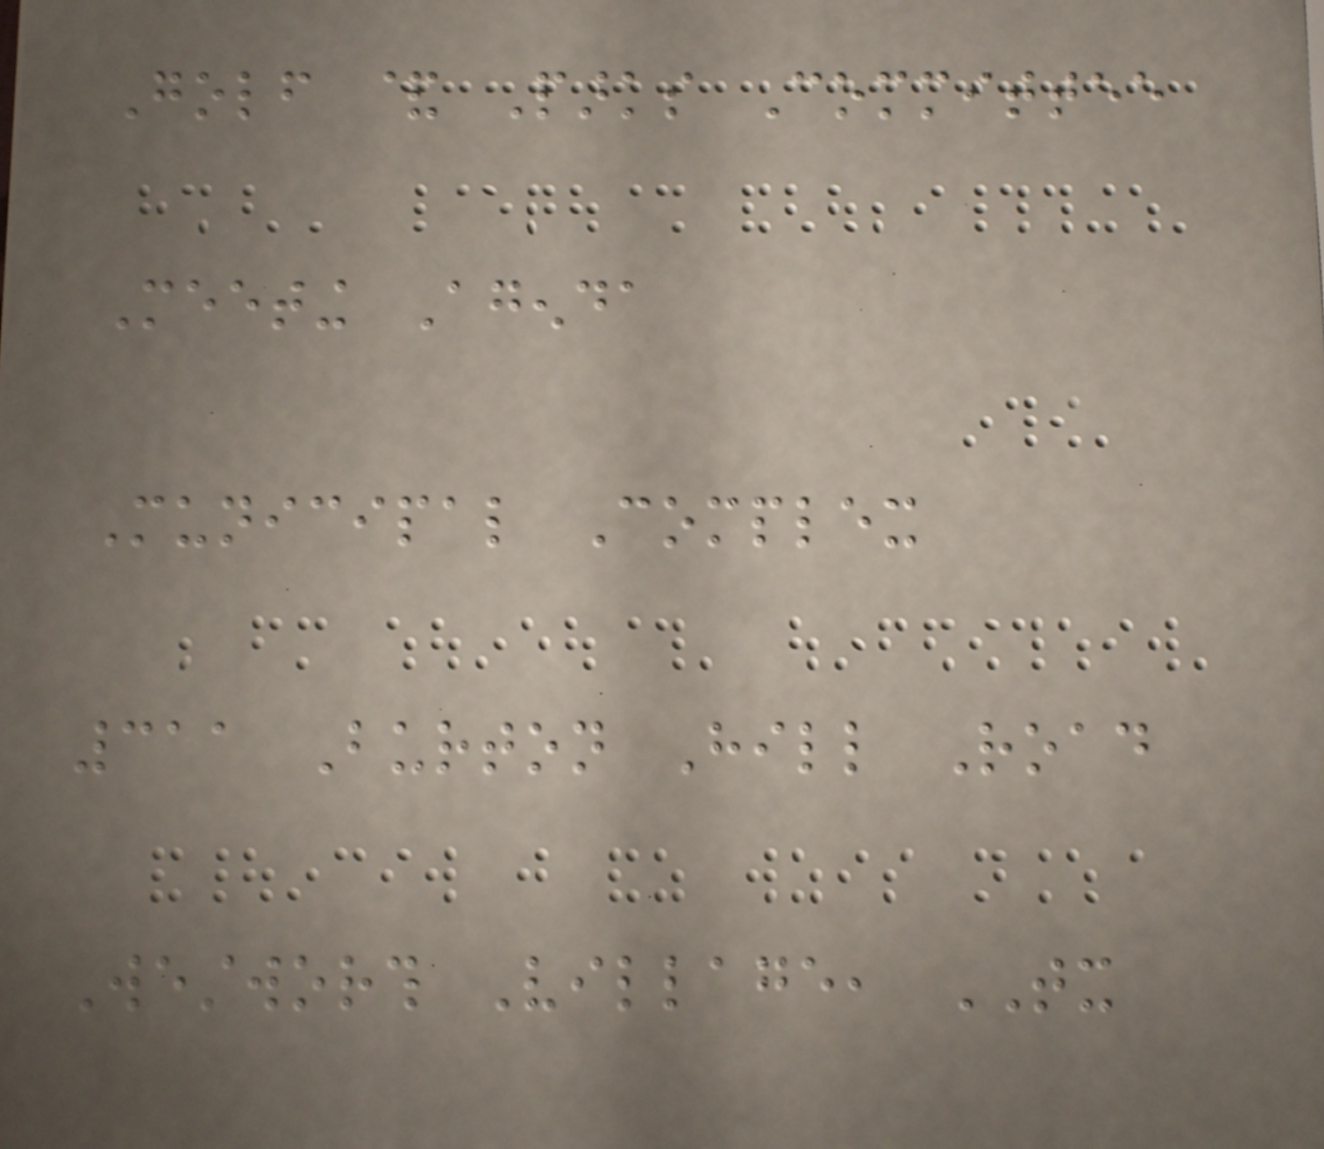Golf & Parks Committee
Meeting Agenda
Municipal Complex
311 Burton Hill Road
Westworth Village, TX
